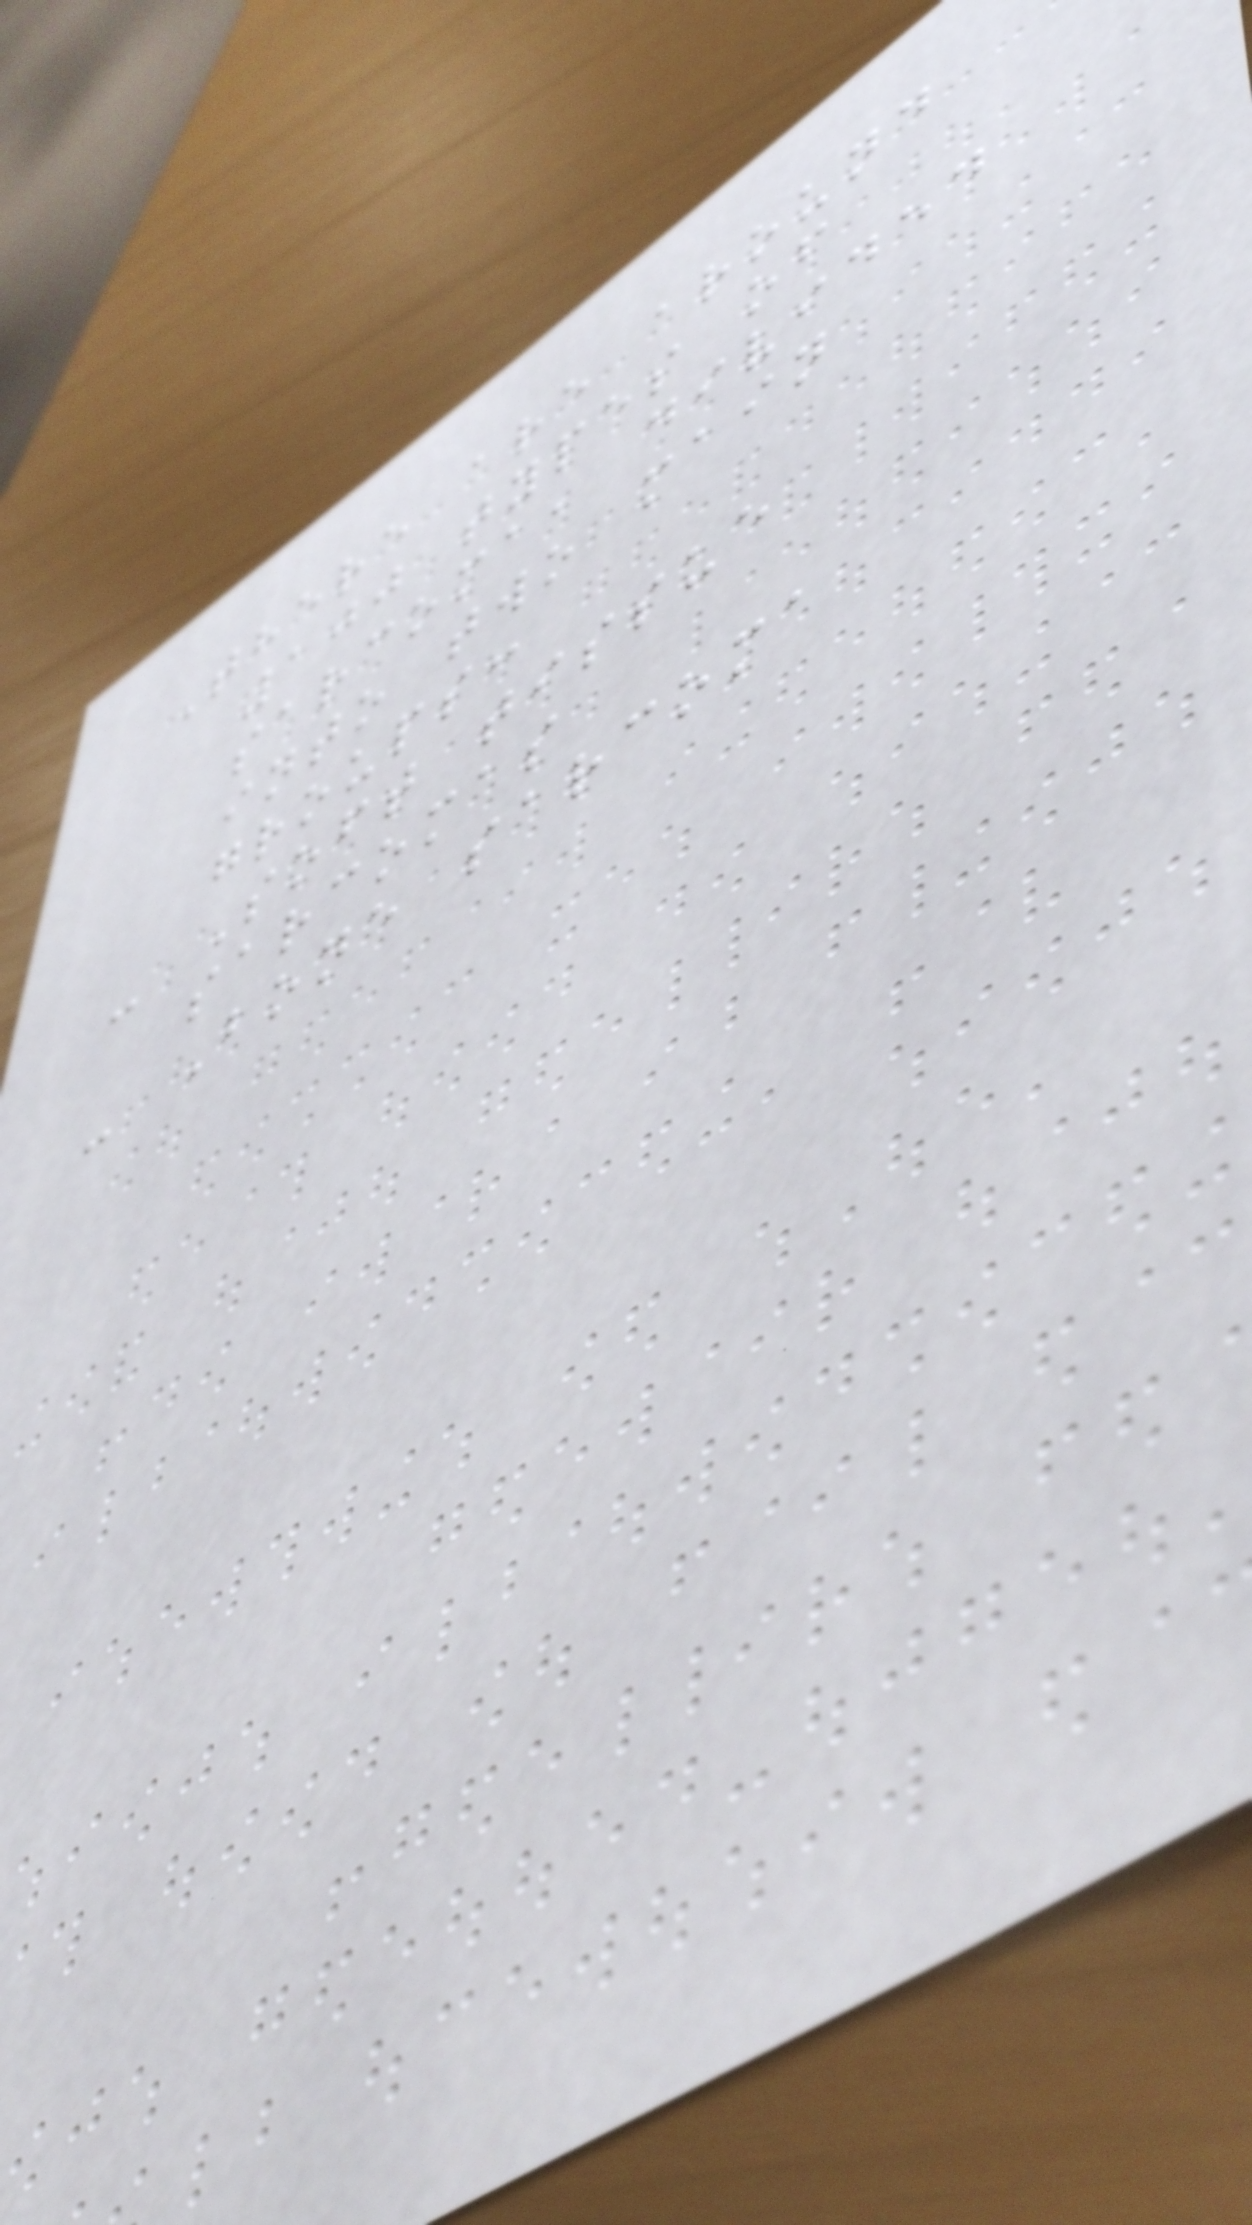There are around
100 types of
sarcoma, divided
into two main
groups:
- Soft tissue
sarcomas
- Bone sarcoma
